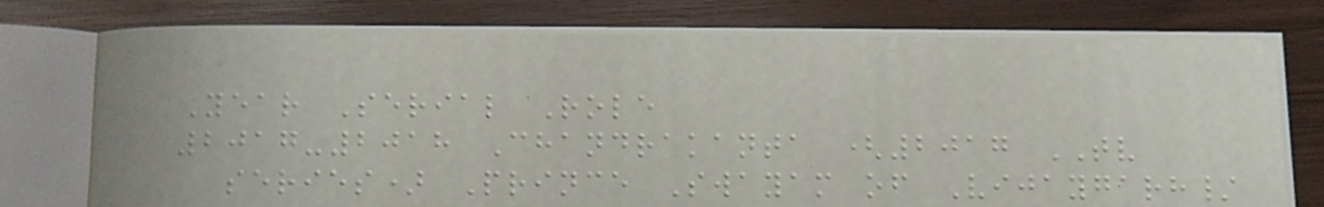Year Serial Role
2017-2018 Chandrakanta (2017 TV
series) Prince Swayam of Vijaygarh/
